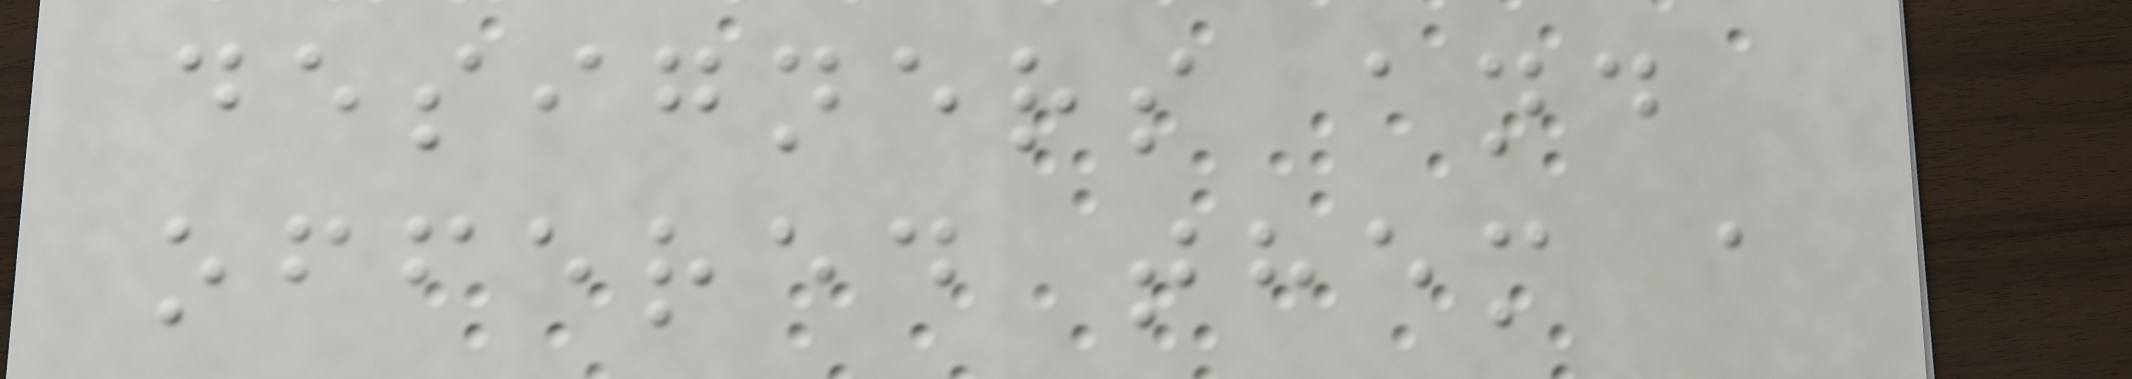designers and
offered them a
